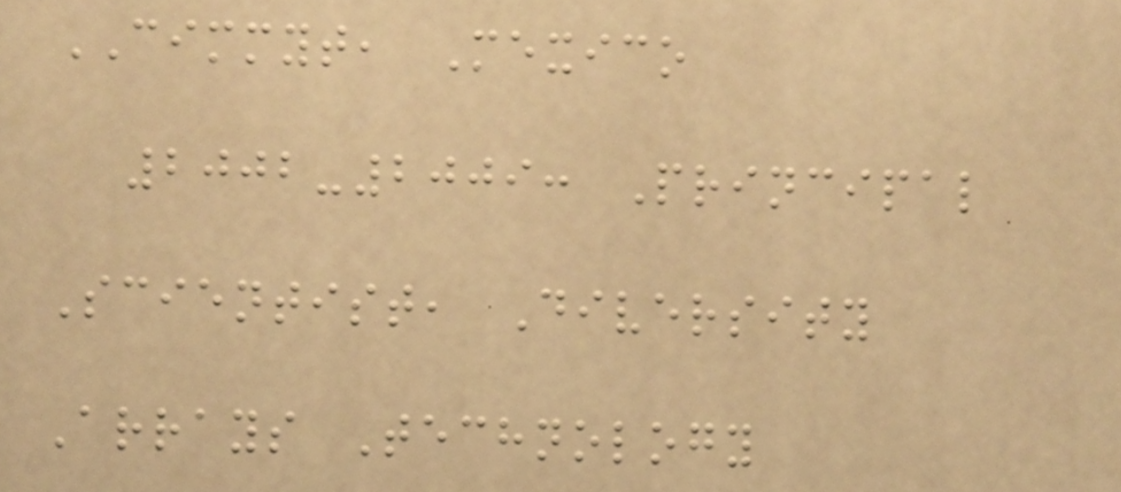CIMMYT, Mexico
2002-2009: Principal
Scientist, Diversity
Arrays Technology
